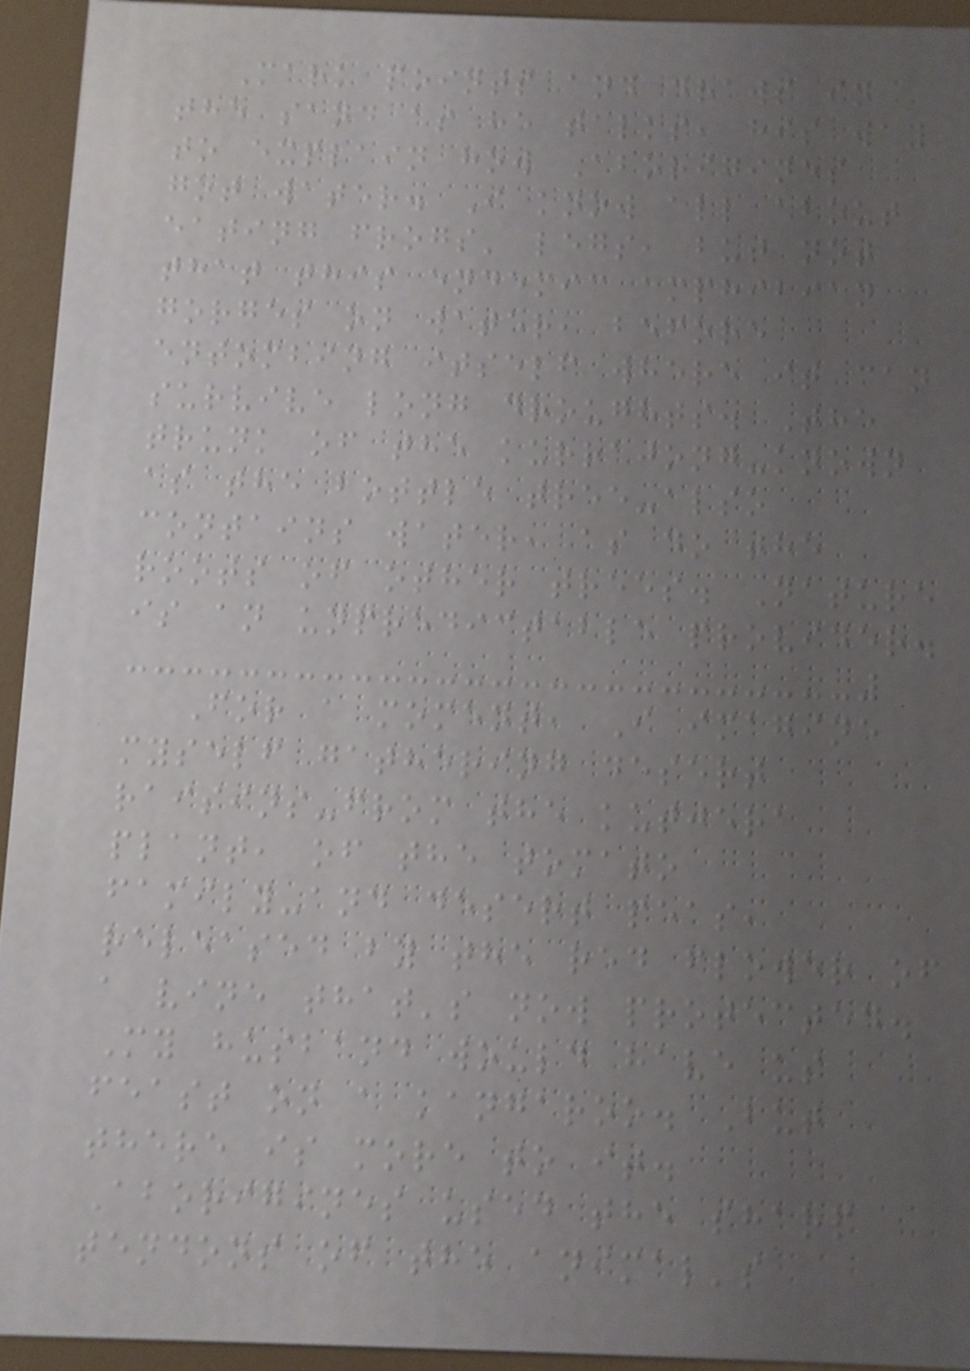Mark points and draws in
the sand as he talks, his way
to explain how Aborigines
got water. I know all about
eating frogs' legs, but not
that this endemic amphibian
gorges on water, before
entombing itself where it can
survive long droughts. The
trunk of the kurrajong-known
as the bottle tree-also
contains water, as do the
roots of other trees. Nature
is an unpredictable provider.
For a moment, I imagine
myself gathering desert
raisins-from the kutjera
plant, of the tomato
family-and desert peas,
released by the red flower of
a vine that's now protected.
My husband would have us
feast on a kangaroo. But
there is more to it.
Aborigines used the sharp
tendons of the animal's
